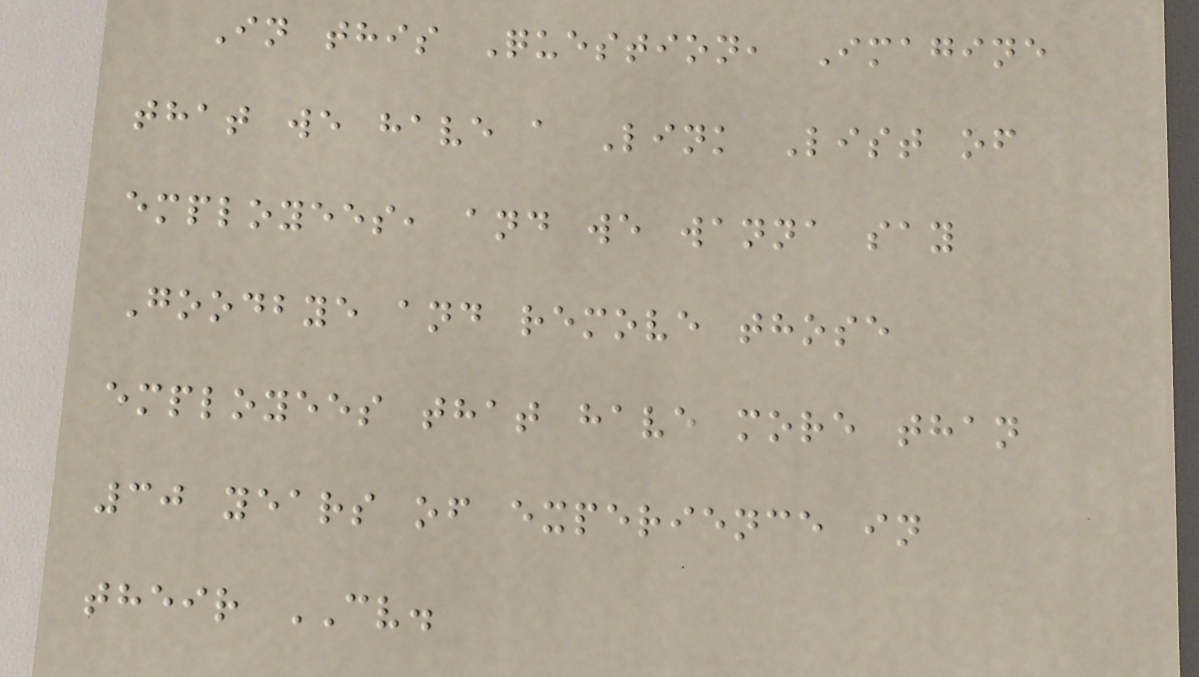In this Question, Imagine
that we have a Link List of
employees, and we wanna say
Goodbye and remove those
employees that have more than
30 years of experience in
their CV.
